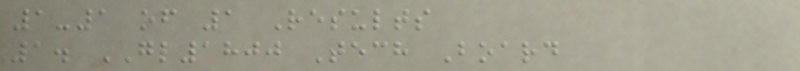1-1 of 1 Results
1. GL1800 Tech Board
